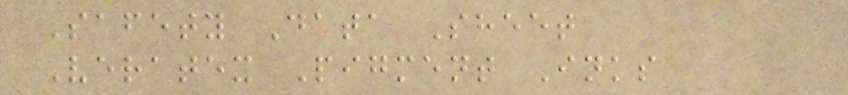Safety Data Sheet
Veratex Pigment Inks
